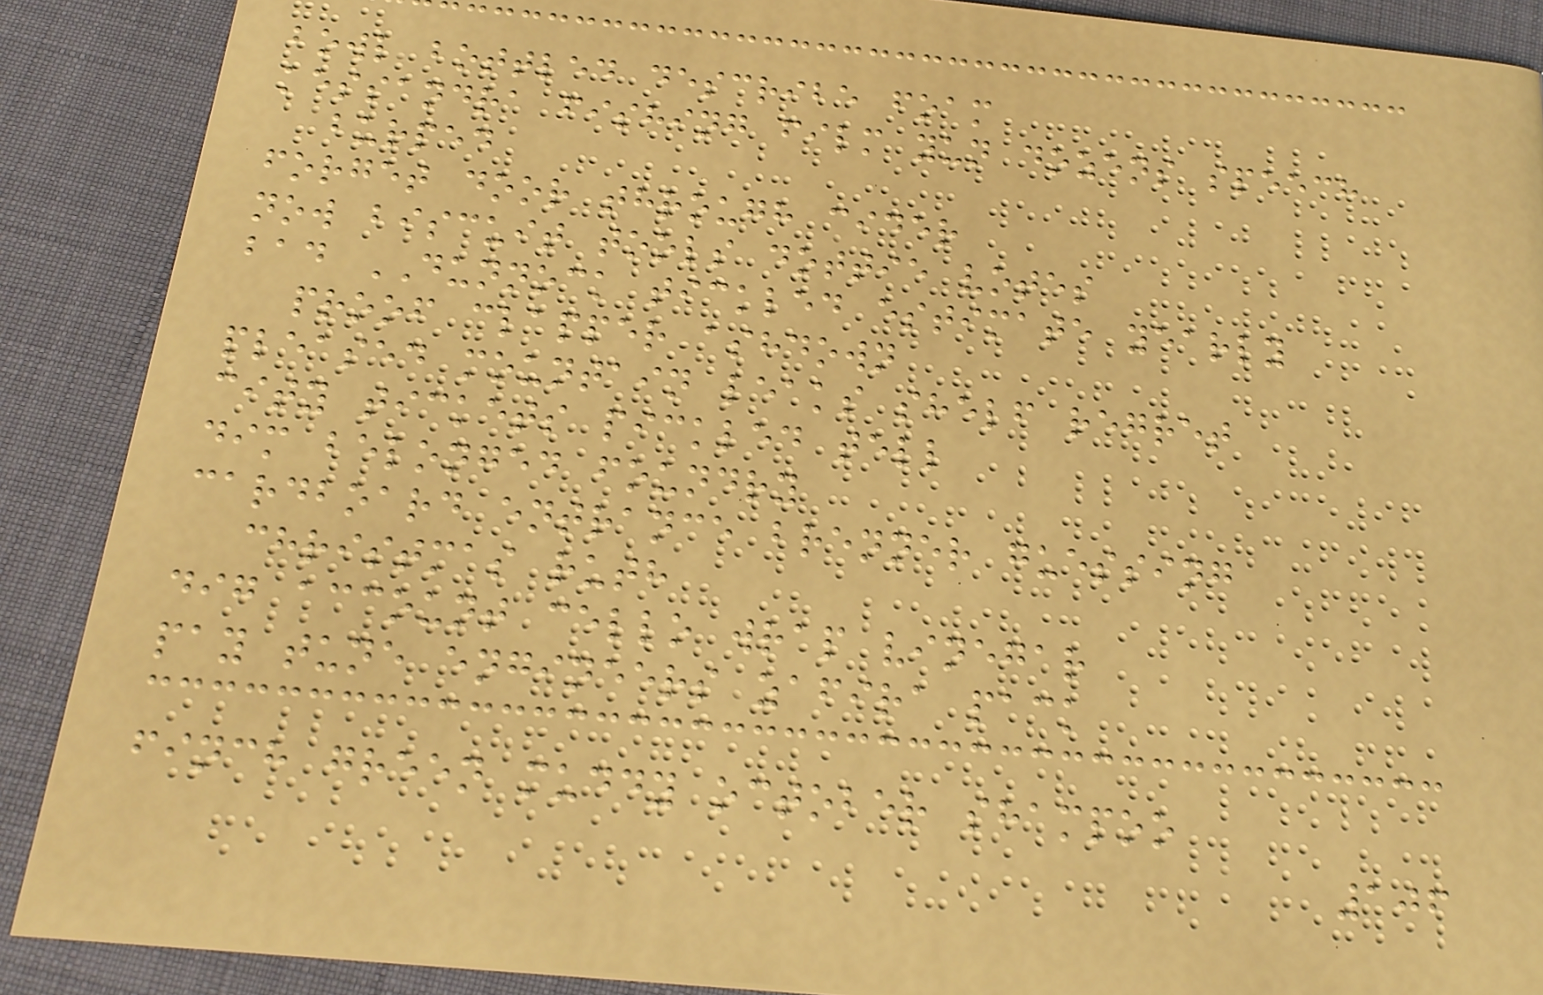bowl bottled describe foam
kessandra fishing film yun dozens speech
burped
forget door through cider
now biscuit tools dottie votes
bad DUNNOCK tickled estimate yearly
proof clapper ashdown
pleased mountain leaks shelf regret
city tickets pickled tell
dim belonged foundry
cardboard entrance brenner guessing
christmas ruth
dig account cello wrap vinegar
pay tune engineers zafira pack
finch green muddy october shampoo
106
